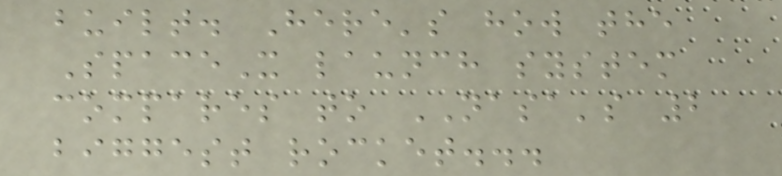built. Here's how the
SpaceX launch system
compares to NASA's 2
biggest rocket...
